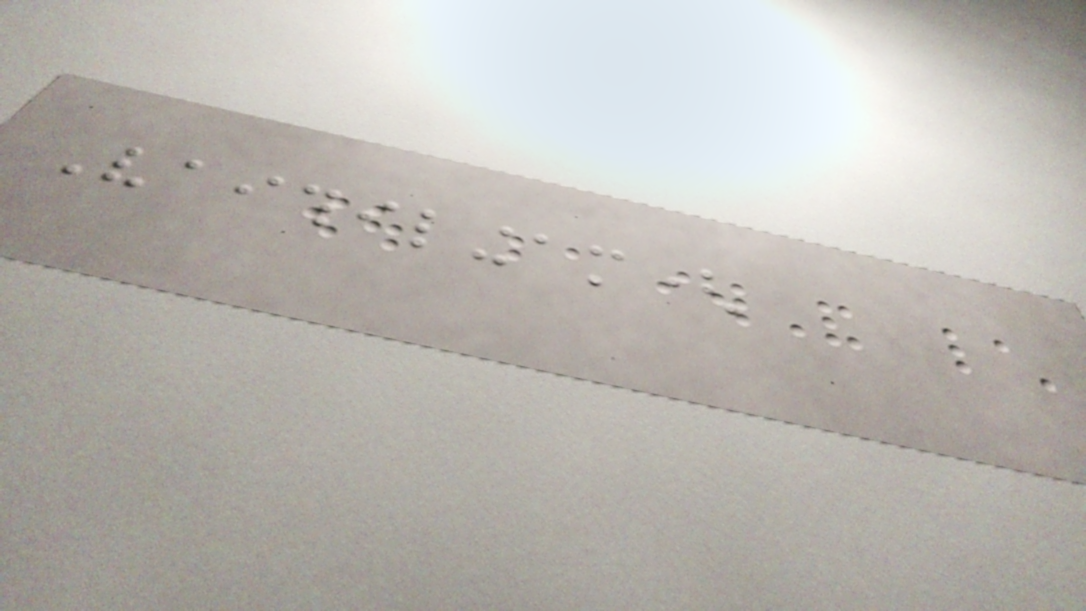Vaithilingam(
